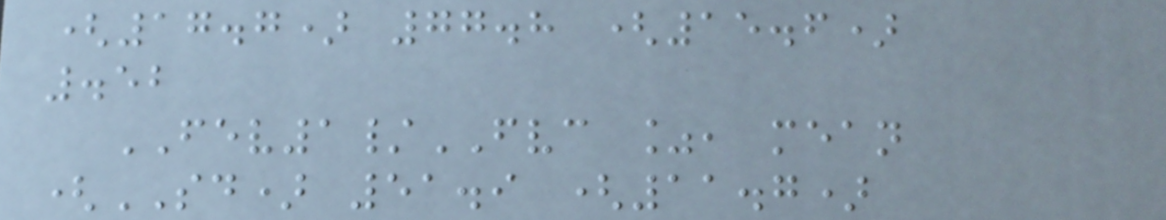(17.7) 77.8 (15.6)
.52
FEV1/FVC %, mean
(SD) 51.9 (11.7)
